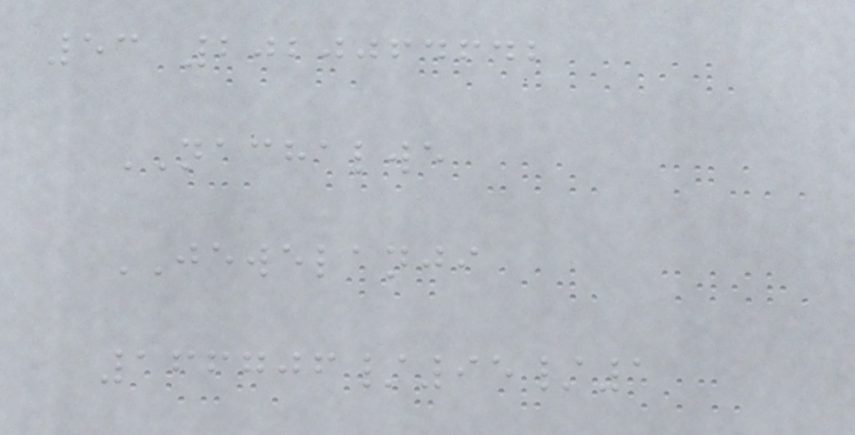53 2020064642
NACHALWE
JEWELANJI
166706/95/1
